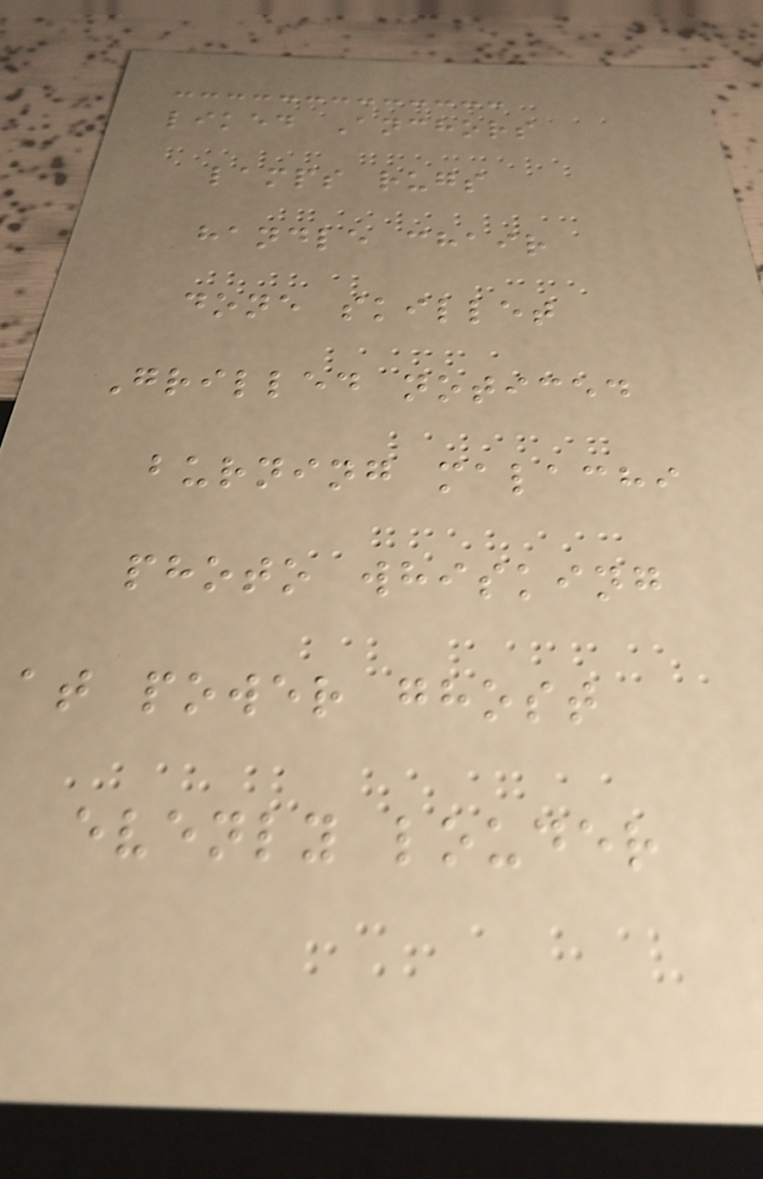liked Anchors
lamps rugs
handle chair
done skillet
Grilled noticed
burning malachi
photo whisking
at power ghost
evenly louder
